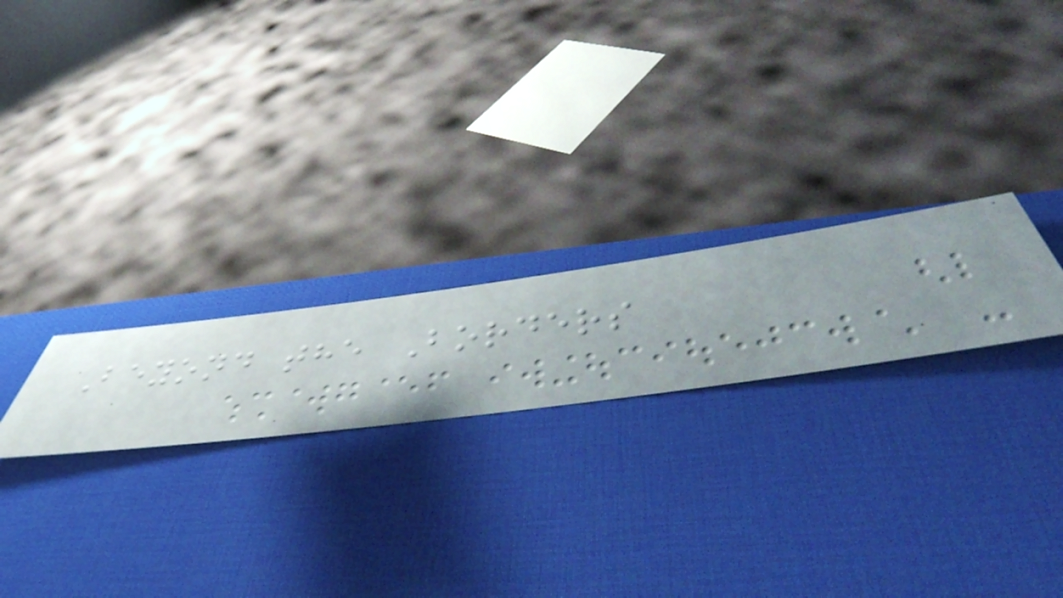Beyond the Borders
